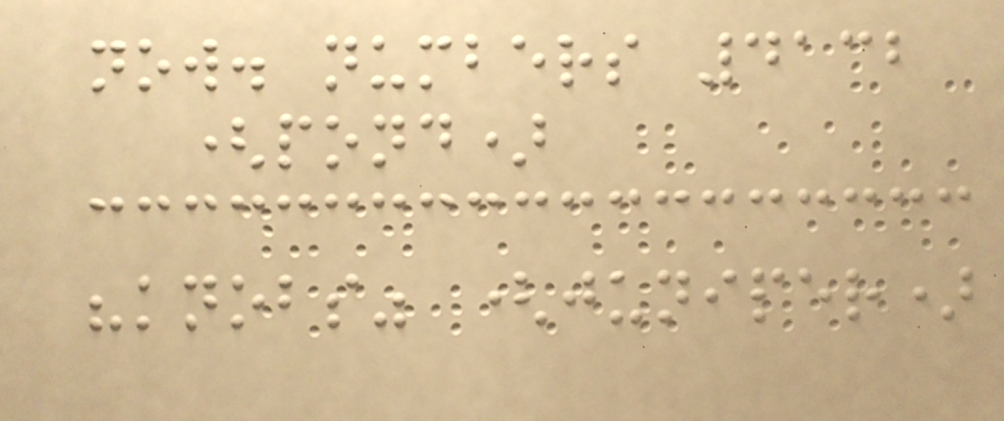now. numbers 4132
(pond)
"knobs" (juniper)
